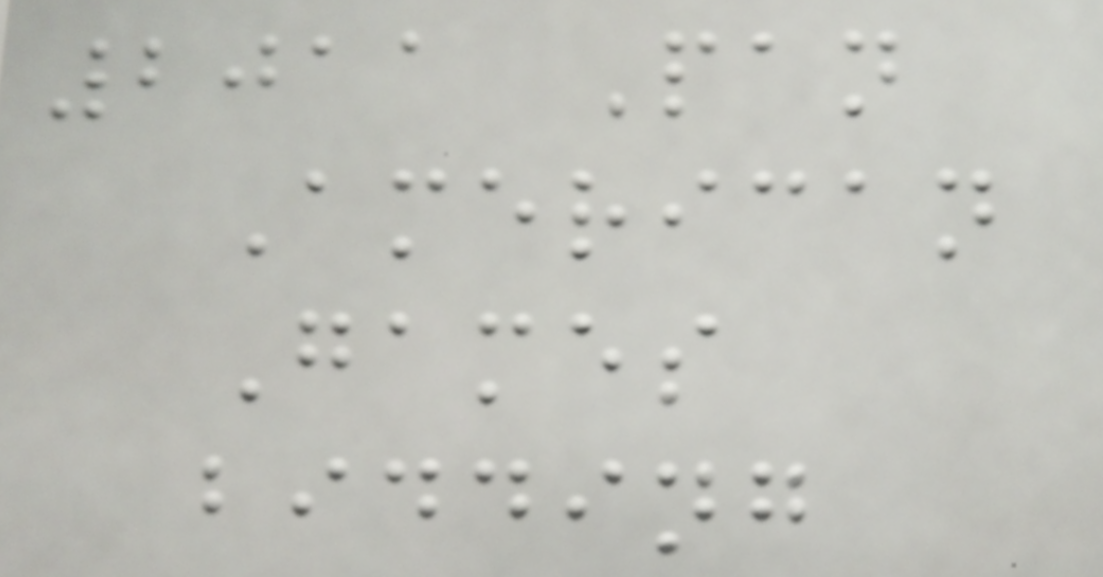2011 Pan
American
Games
bidding
